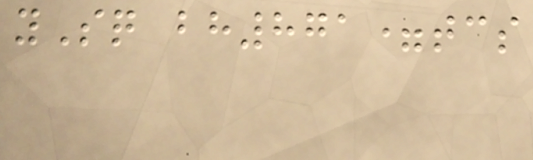ySq bh871=tcs
